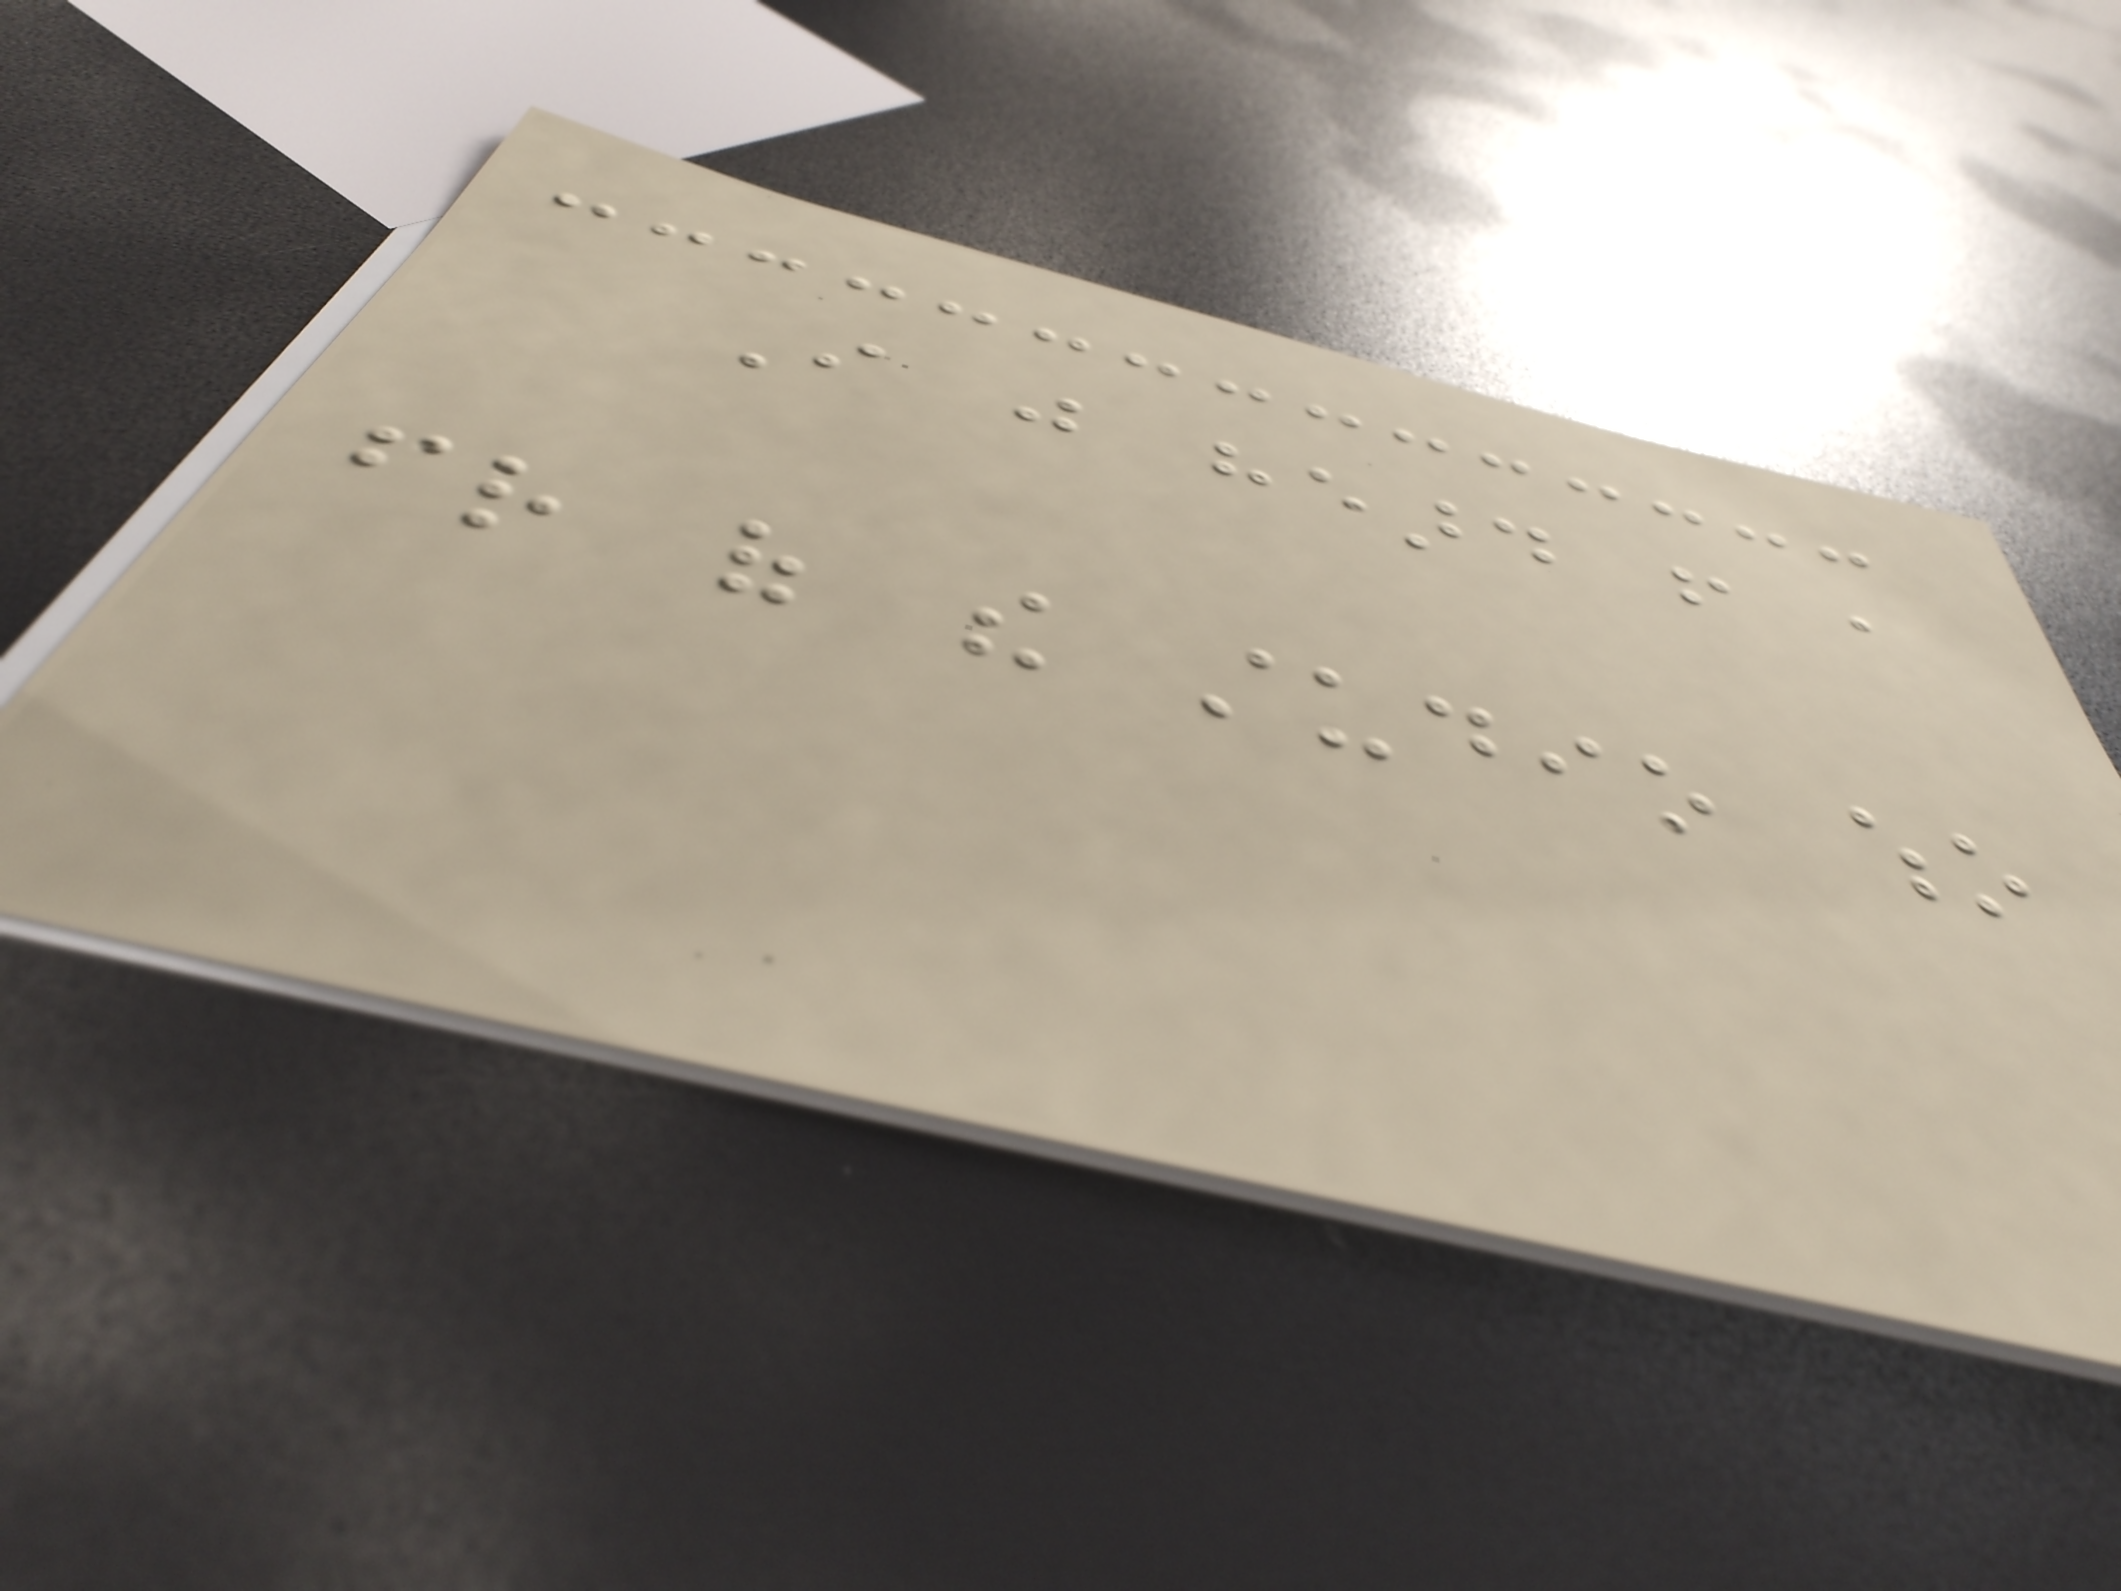I just heard from a
friend of the studio who
